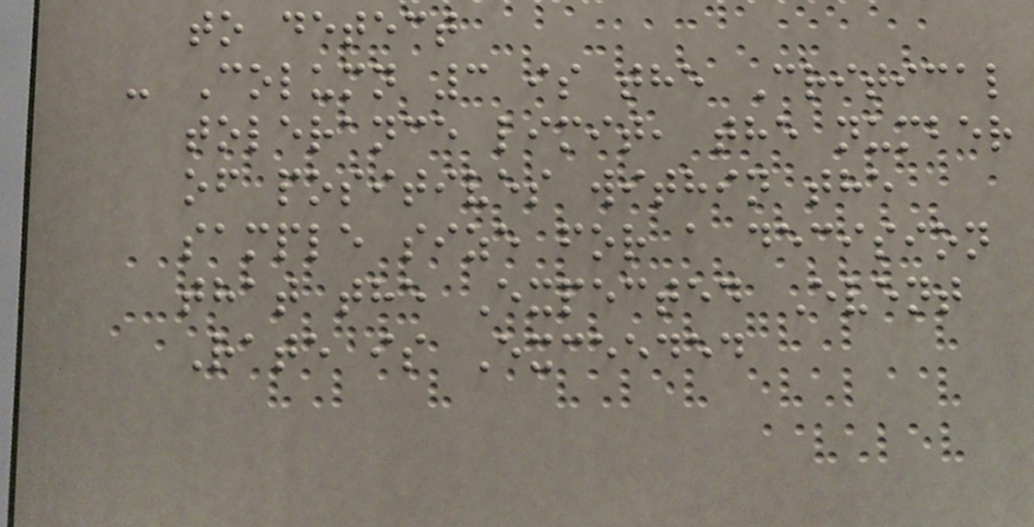to detect
- Column 3 is the Critical
tolerance limit, the number
of positives within the
sample size for a decision
that the Expected Event
Rate is Exceeded
